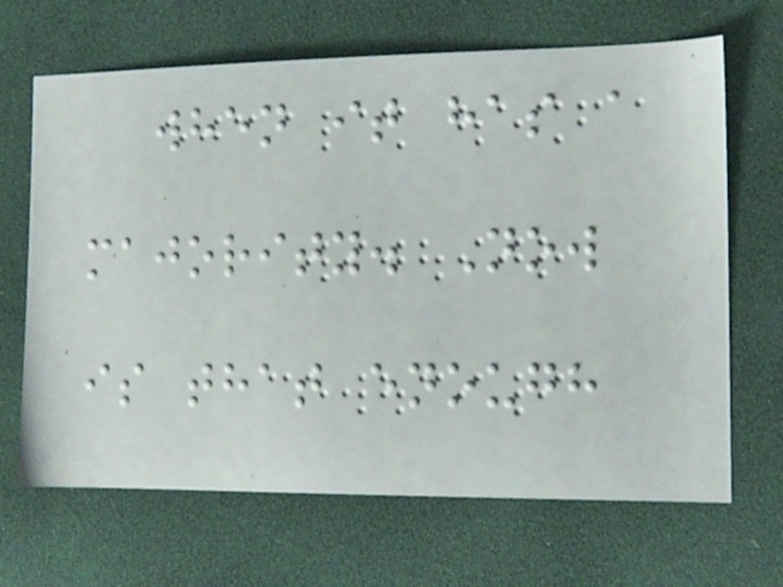when it has a
majority. Now
is that enough
